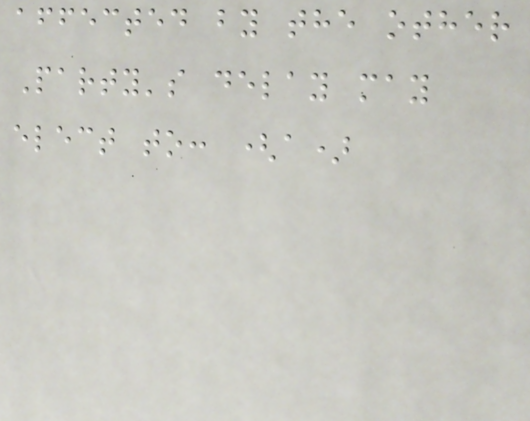affected by the other
Party's delay may
elect to: (a)
